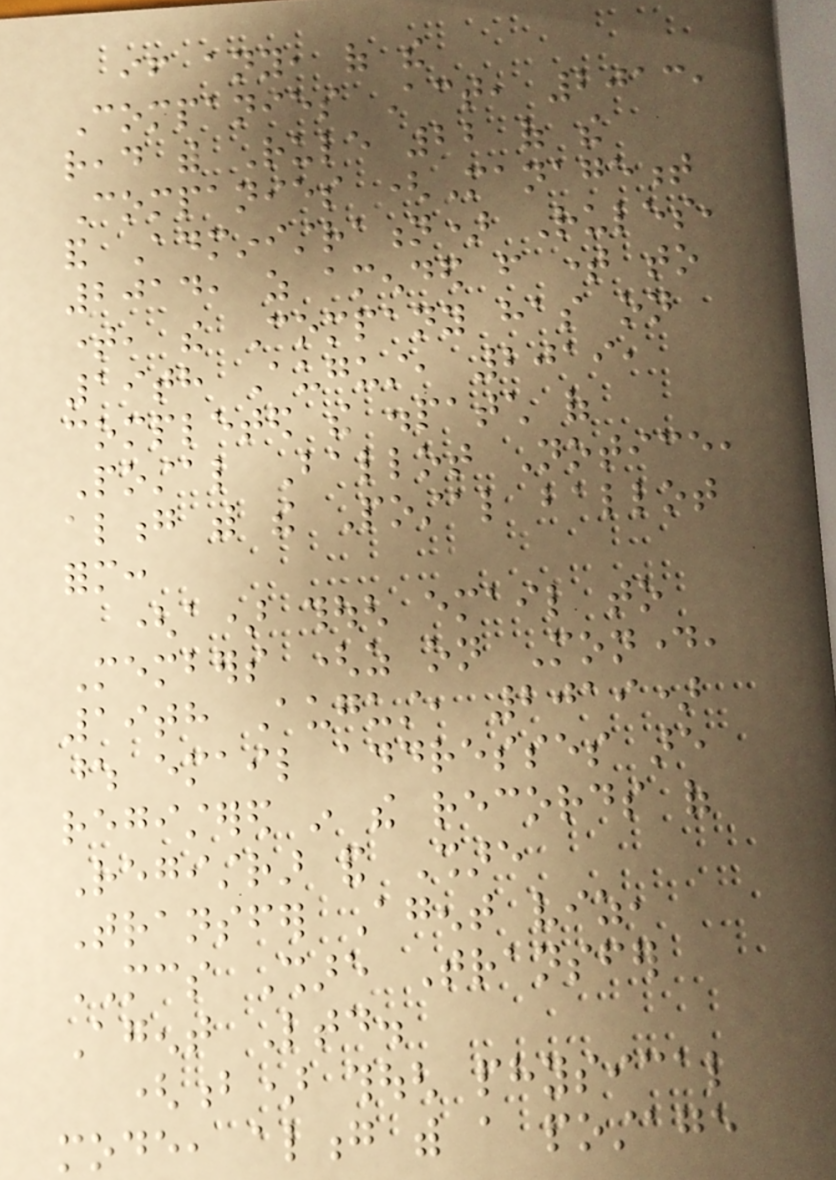if any, of the
Companies Act, 2013,
read with Rule 22 of the
Companies (Management
and Administration) Rules,
2014, as amended from time to
time, the Company has on
19th August, 2019,
completed the dispatch of
Postal Ballot Notice,
along with the Postal ballot
form:
(a) though email to
Members (as on Monday,
19th August, 2019)
whose email addresses are
registered in the records of
Registrar and Share
Transfer Agent viz,
MCS Share Transfer
Agent Ltd.
(b) though physical
mode, along with a postage
